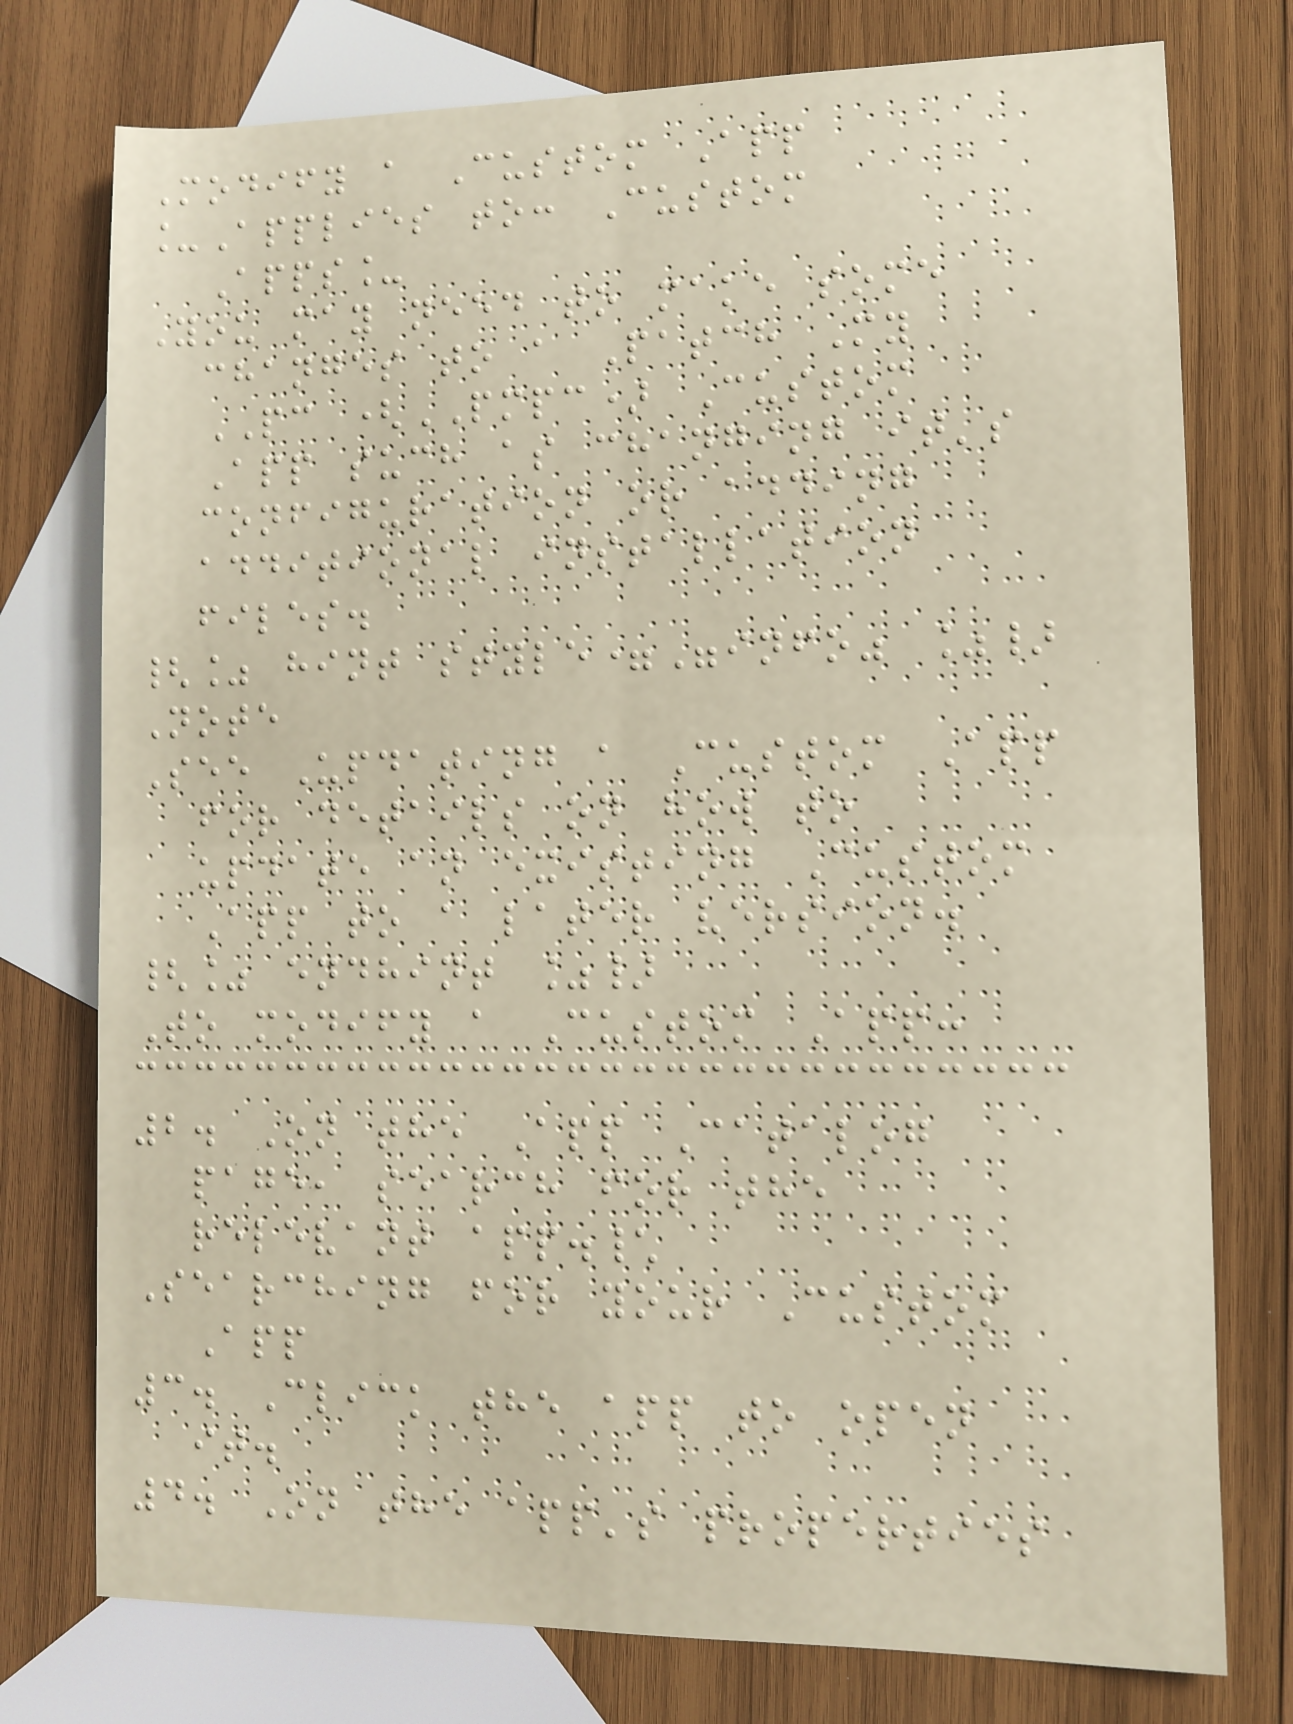Modify a Custom App
_Applies to: Custom
Apps_
You may need to make some
changes to a Patch My
PC (PMPC) Custom
App such as changing it's
configuration or adding
additional installation
files.
{% hint style="info" %}
Note
See Updating a Custom App
for details on how to
update an existing Custom
App to a later version.
{% endhint %}
To modify a Custom App:
2. On the App Catalog
page, search for the
relevant app.\
Searching for your Custom
App
3. Click the app to open
it.
4. On the app's properties
